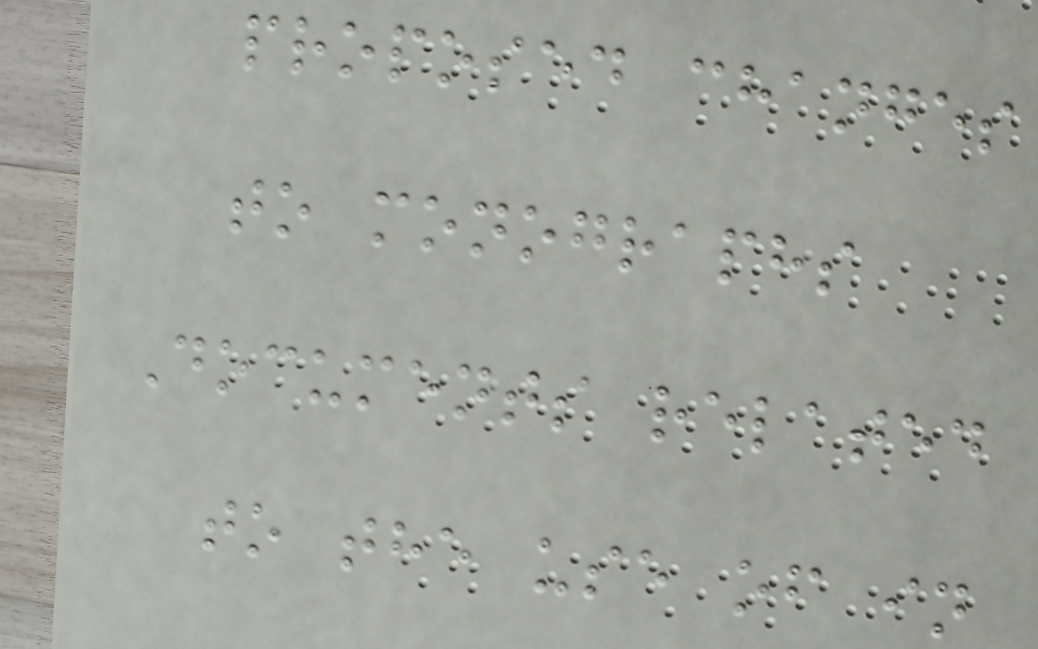proposed changes
to monographs
Documents related
to the use of in
